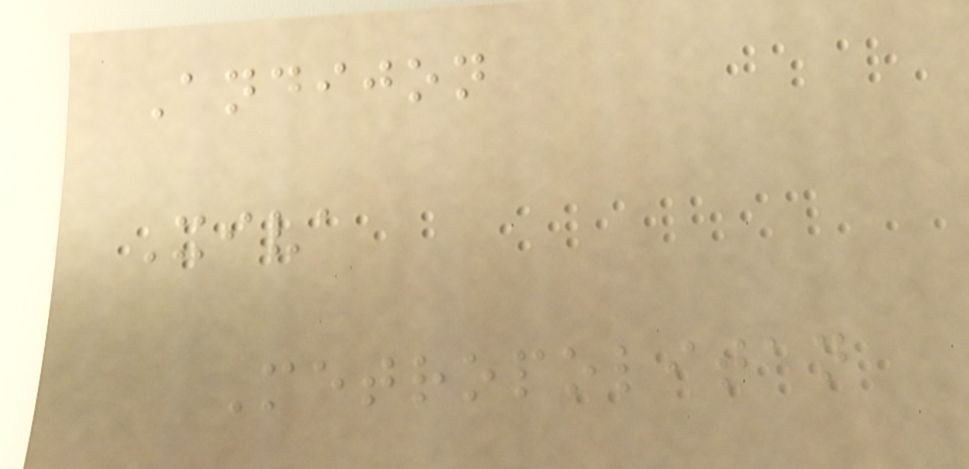Andijon
Xiva
Metropolitan
